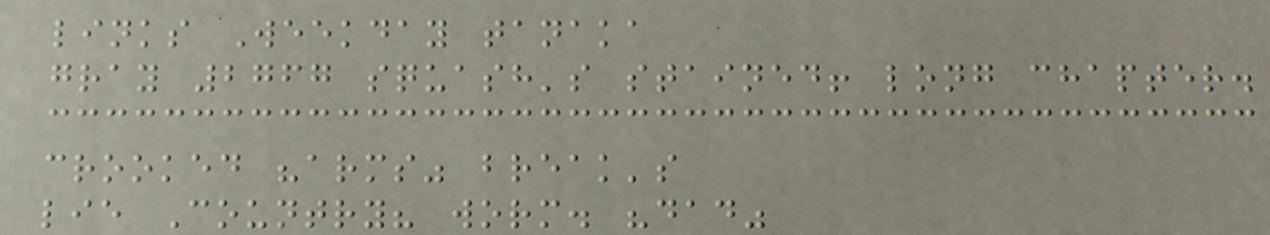links Weekday tanaka
gray 2767 squash's stained! long chapter.
crooked "arms" break's
lie Country? worm. "dad"
